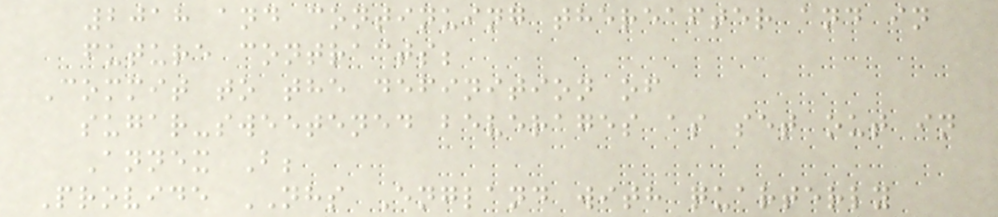2018 and continuing thereafter and in
future contracts;
Commit to the definition of
sugar-sweetened beverages as set out in
Annex B;
Provide NHS England with quarterly
